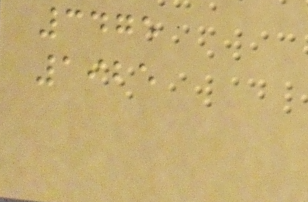3475
1925
